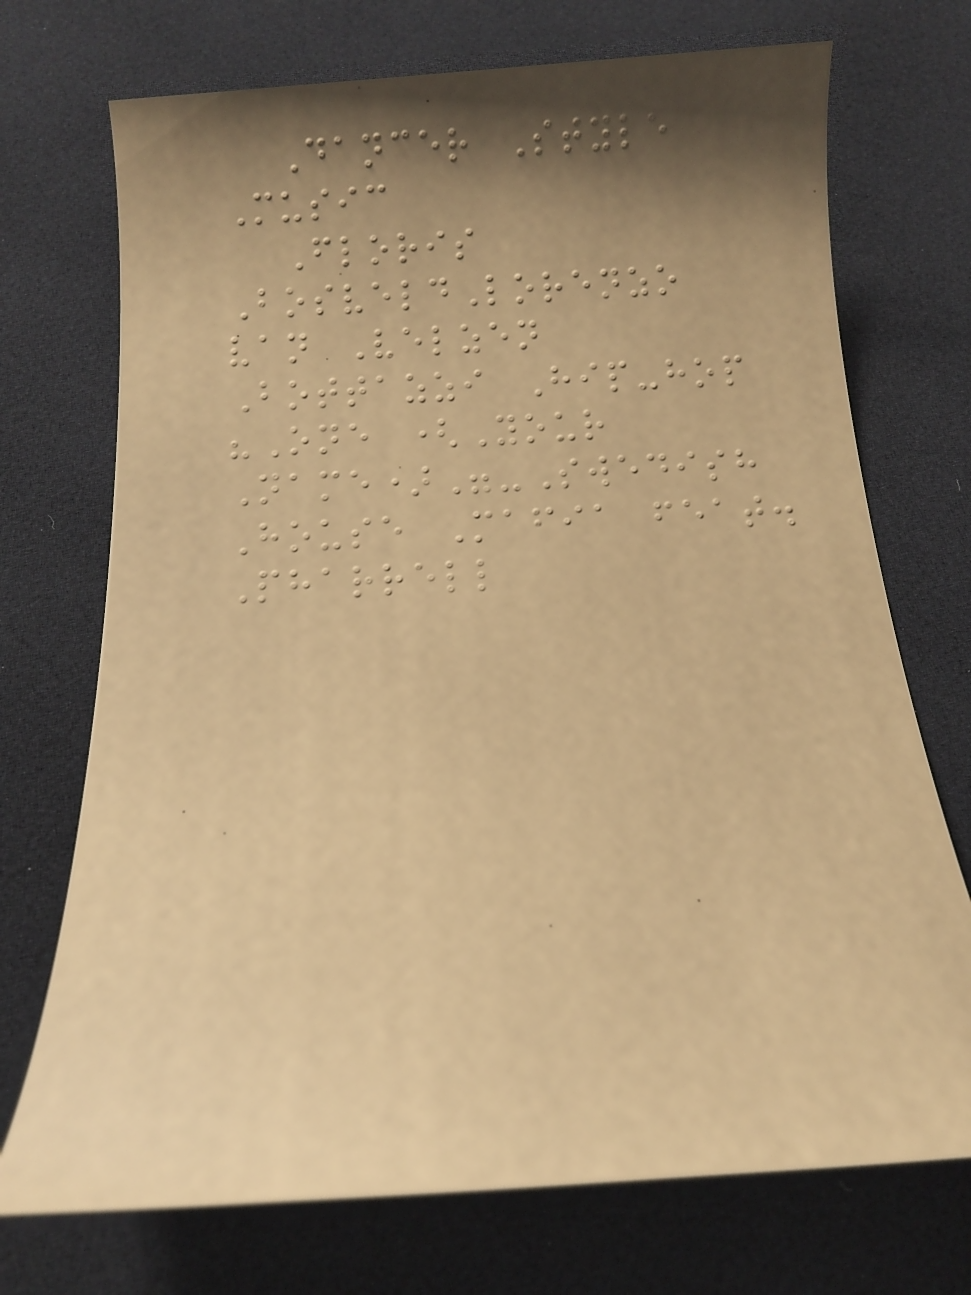Dancer Style
Music
Floris
BosveldLorenzo
van Velzen
Bottazzi Hip-hop
"One (Your
Name)"-Swedish
House Mafia feat.
Pharrell
